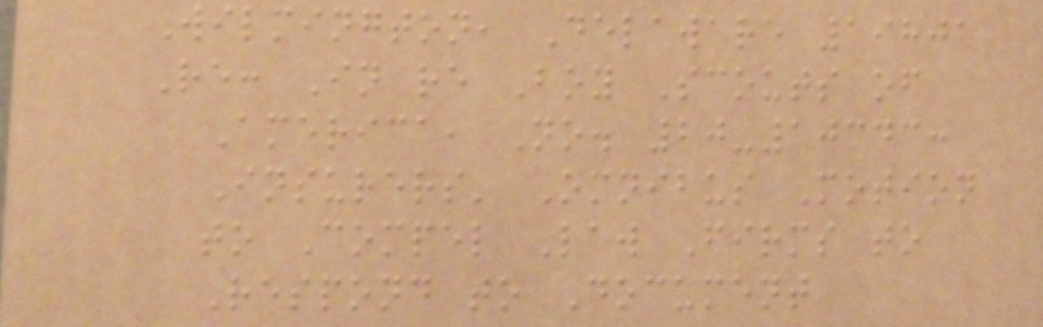Wilmington, Delaware 19801
Re: In re Boy Scouts of
America, No. 20-10343:
Insurers' Omnibus Motion
to Compel Law Firms to
Respond to Document
